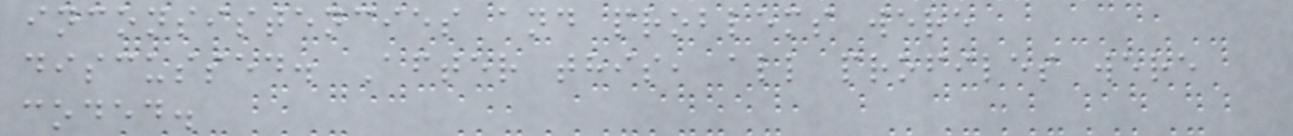inconsistencies and problems were
discussed. After this, all profiles were
coded.
